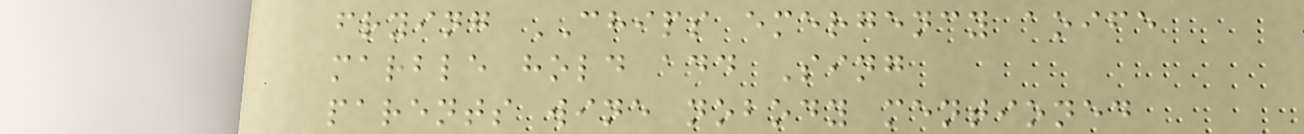frying CHIPS emergency aoife
marble hold add Sing
parents wine nobody mentioned
